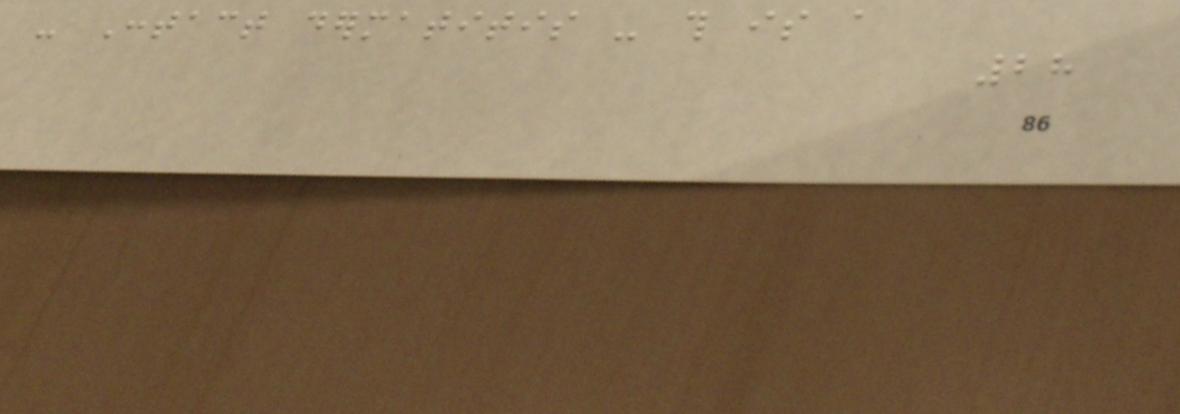- Contact dermatitis - this is a
28
